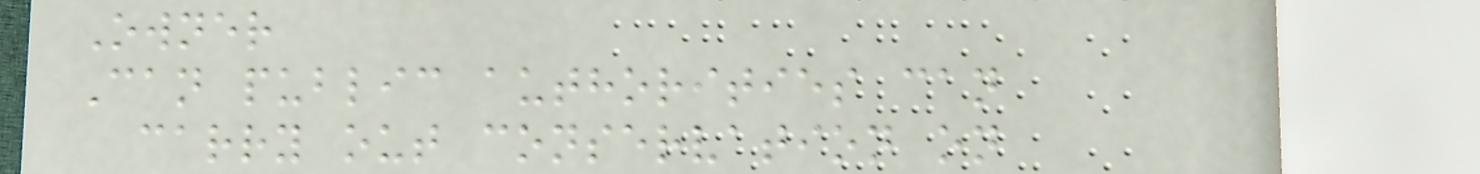Owner
Can public authorities can
carry out conservation on
